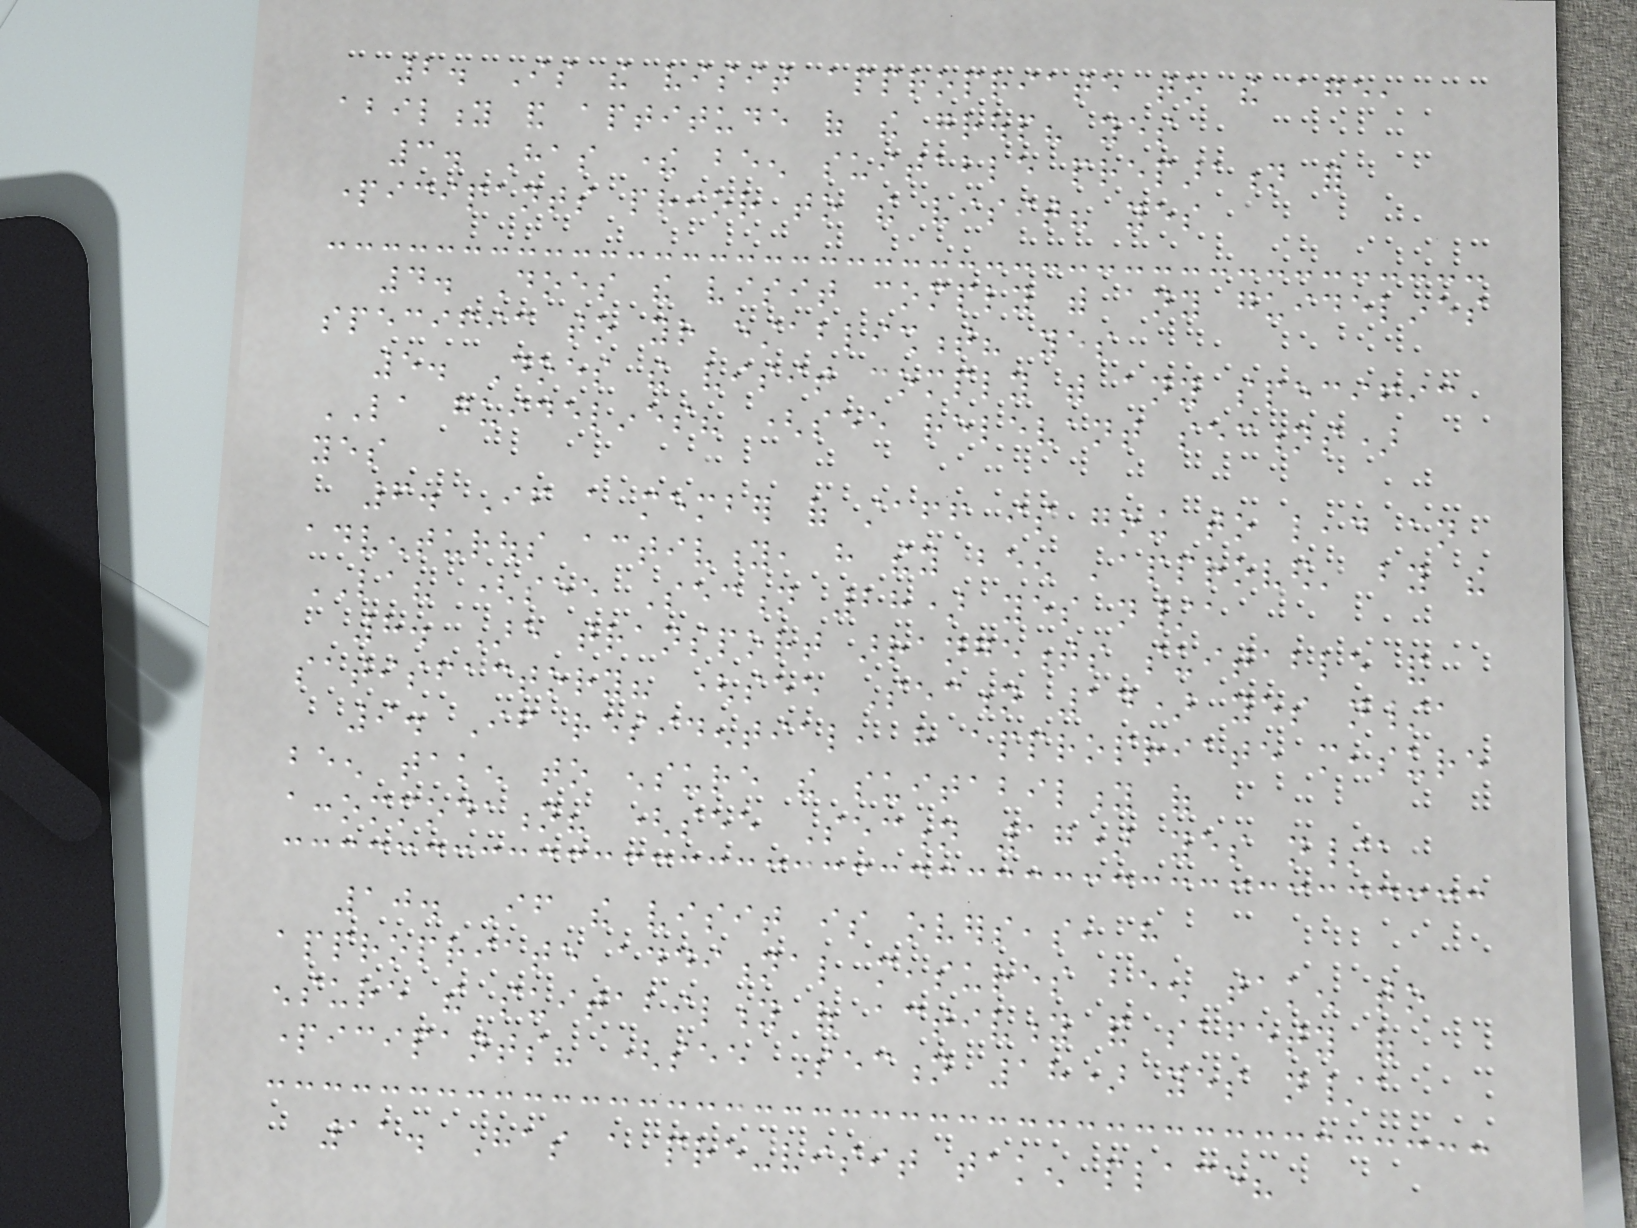2. Is the visit appropriate to the age,
ability and aptitude of the group? yes
3. Has there been suitable preparation for
participants prior to the visit? yes
4. Does the visit comply with any guidelines
specific to your establishment? yes
5. Does the visit comply with any specific
LA guidelines? (see relevant sections)
yes
6. If a member of staff is going to lead an
adventurous activity, have they been 'approved' by the
LA? (see Section 28) yes n/a
8. Are transport arrangements suitable and
satisfactory? (see Section 14) yes n/a
9. If residential, have appropriate measure
been taken to ensure the suitability of
accommodation? (see Section 17) yes n/a
10. If the visit is overseas, have
appropriate additional measures been taken to
ensure the suitability of activity and safety of
participants? (see Section 18) yes n/a
11. Has a pre-visit taken place?
